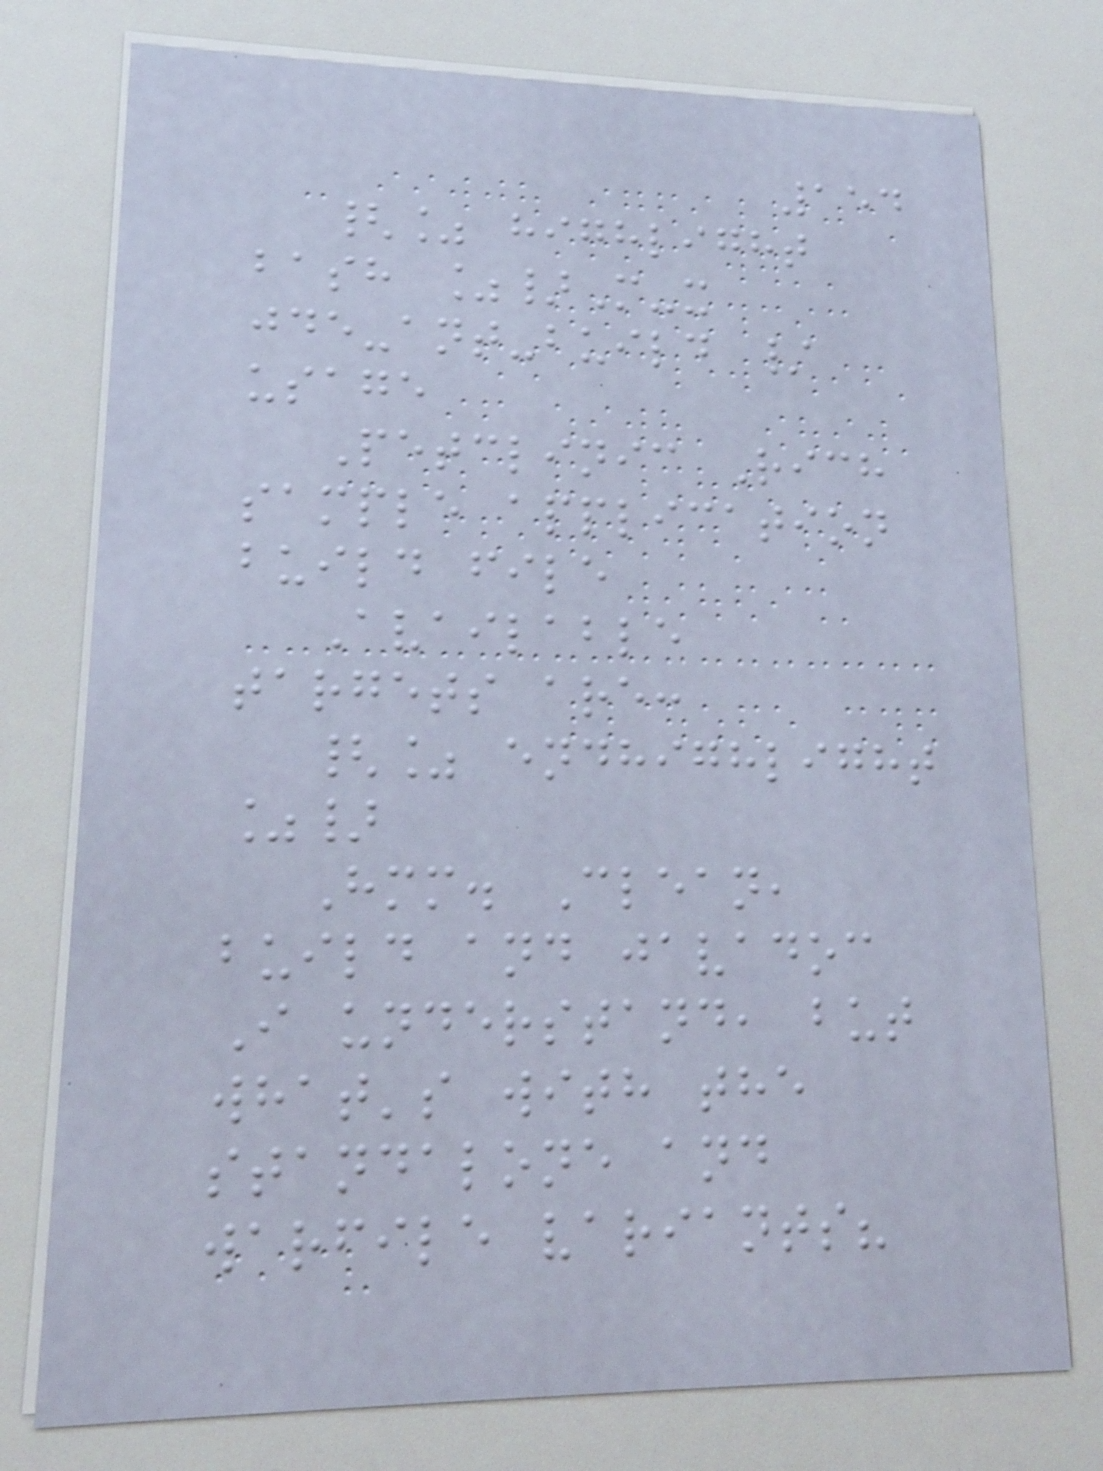154
{% highlight
bash %}M-x
jde-ant-build /
usage
Petclinic Rich
sample application
build file
Available
targets are:
{% endhighlight
%}
Hmm. Clean,
build and javadoc
I understand, but
what's with the
standalone and
warfile variants?
